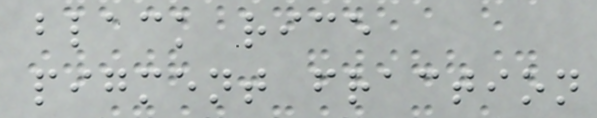black rice
pigment fraction
